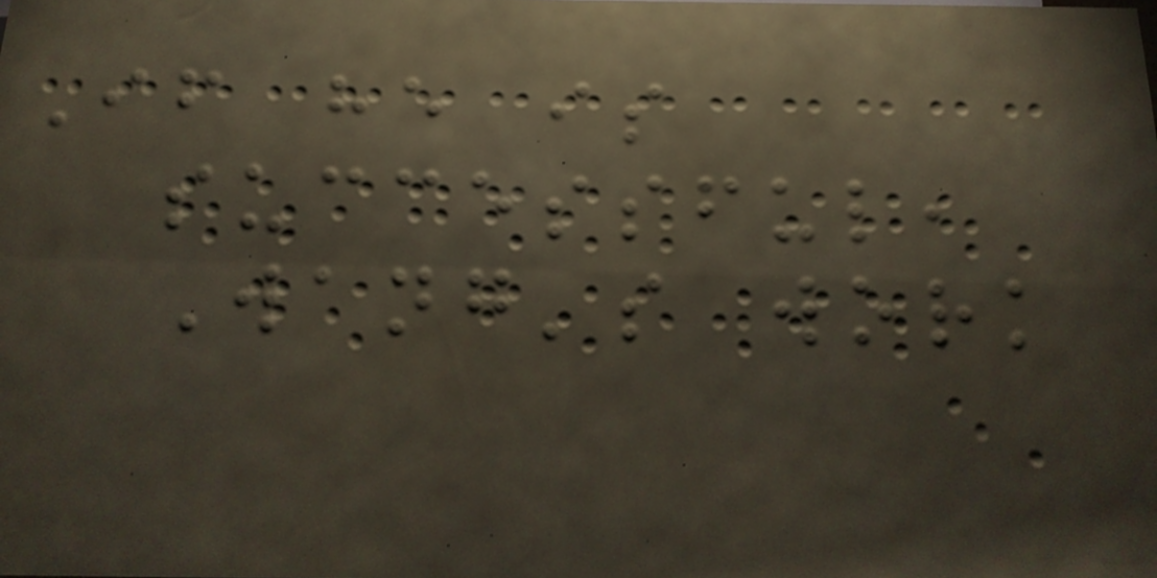If he is
successful,
Wang's work
